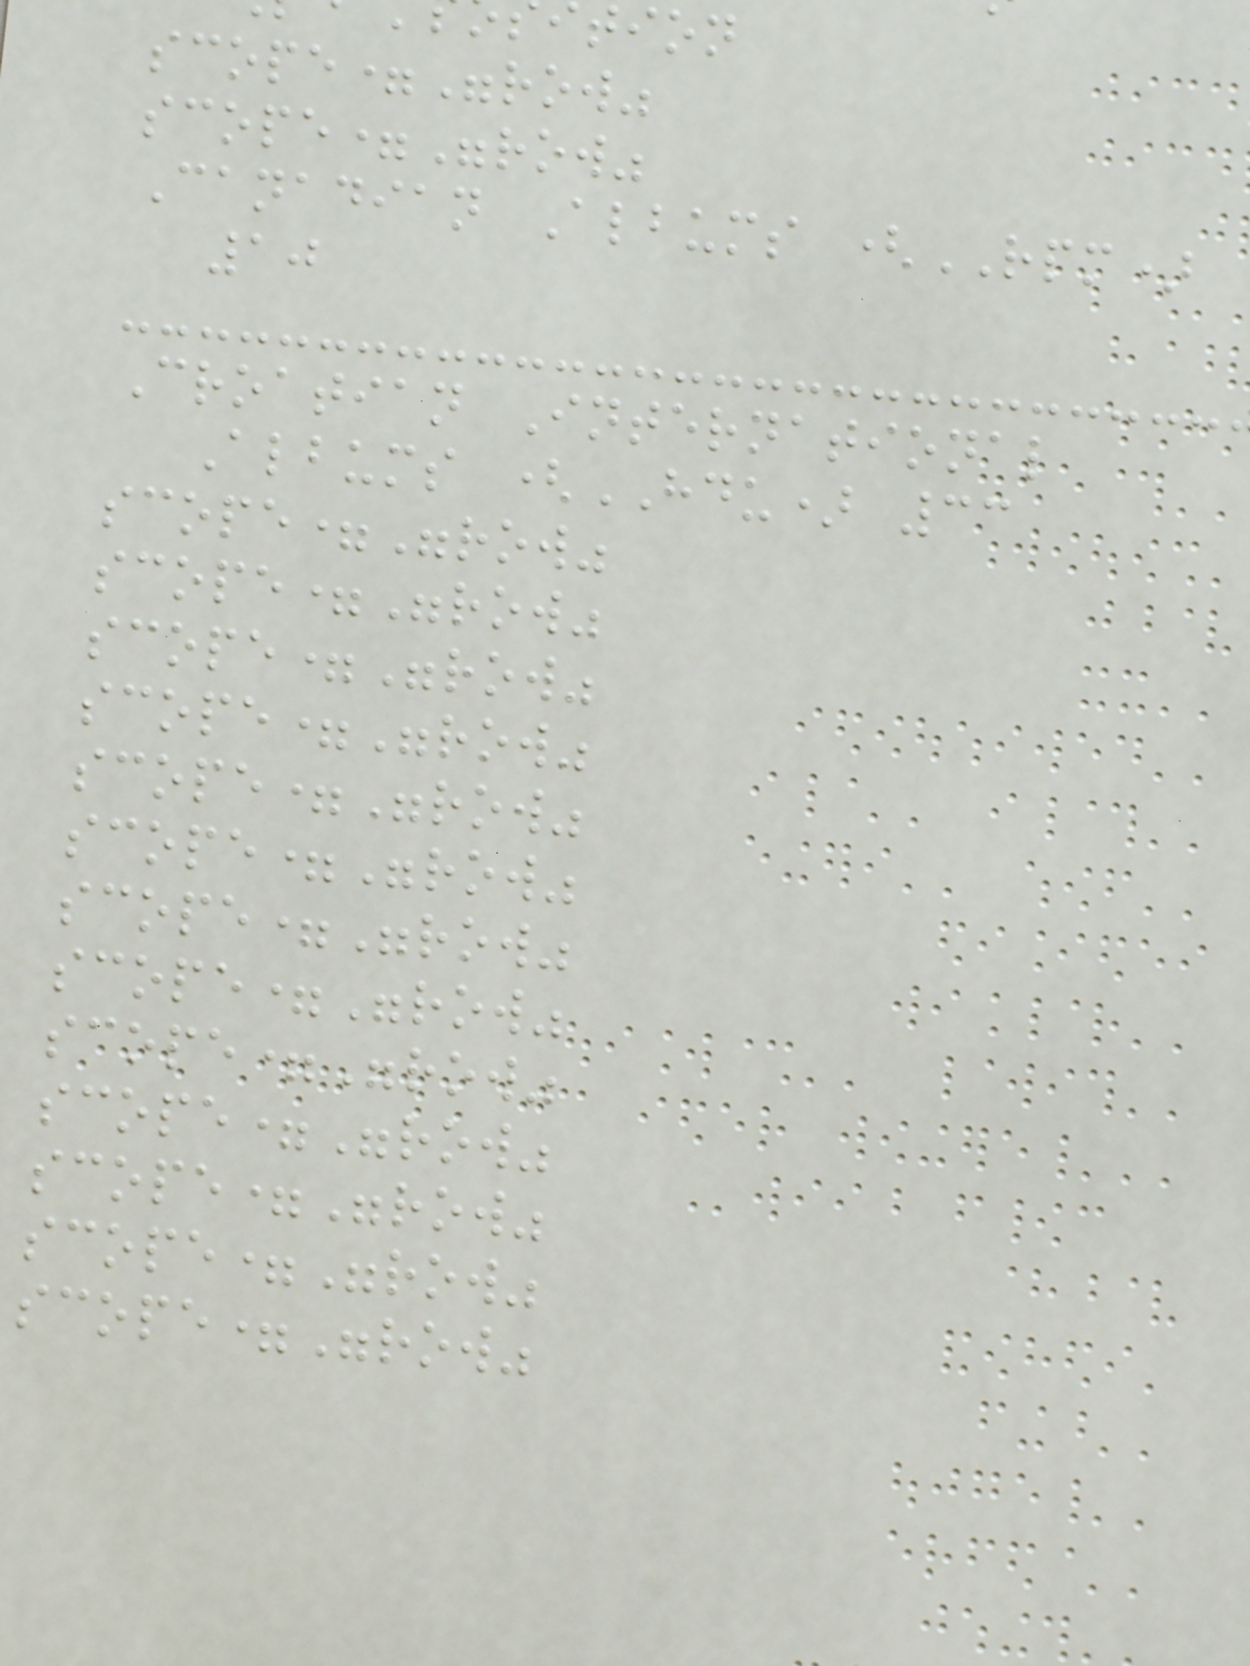tion
scope="row"
scope="row"
Canadian Albums (RPM)
10
Croatian International
Albums (HDU) 33
scope="row"
scope="row"
scope="row"
scope="row"
scope="row"
scope="row"
scope="row"
scope="row"
scope="row"
scope="row"
scope="row"
scope="row"
scope="row"
